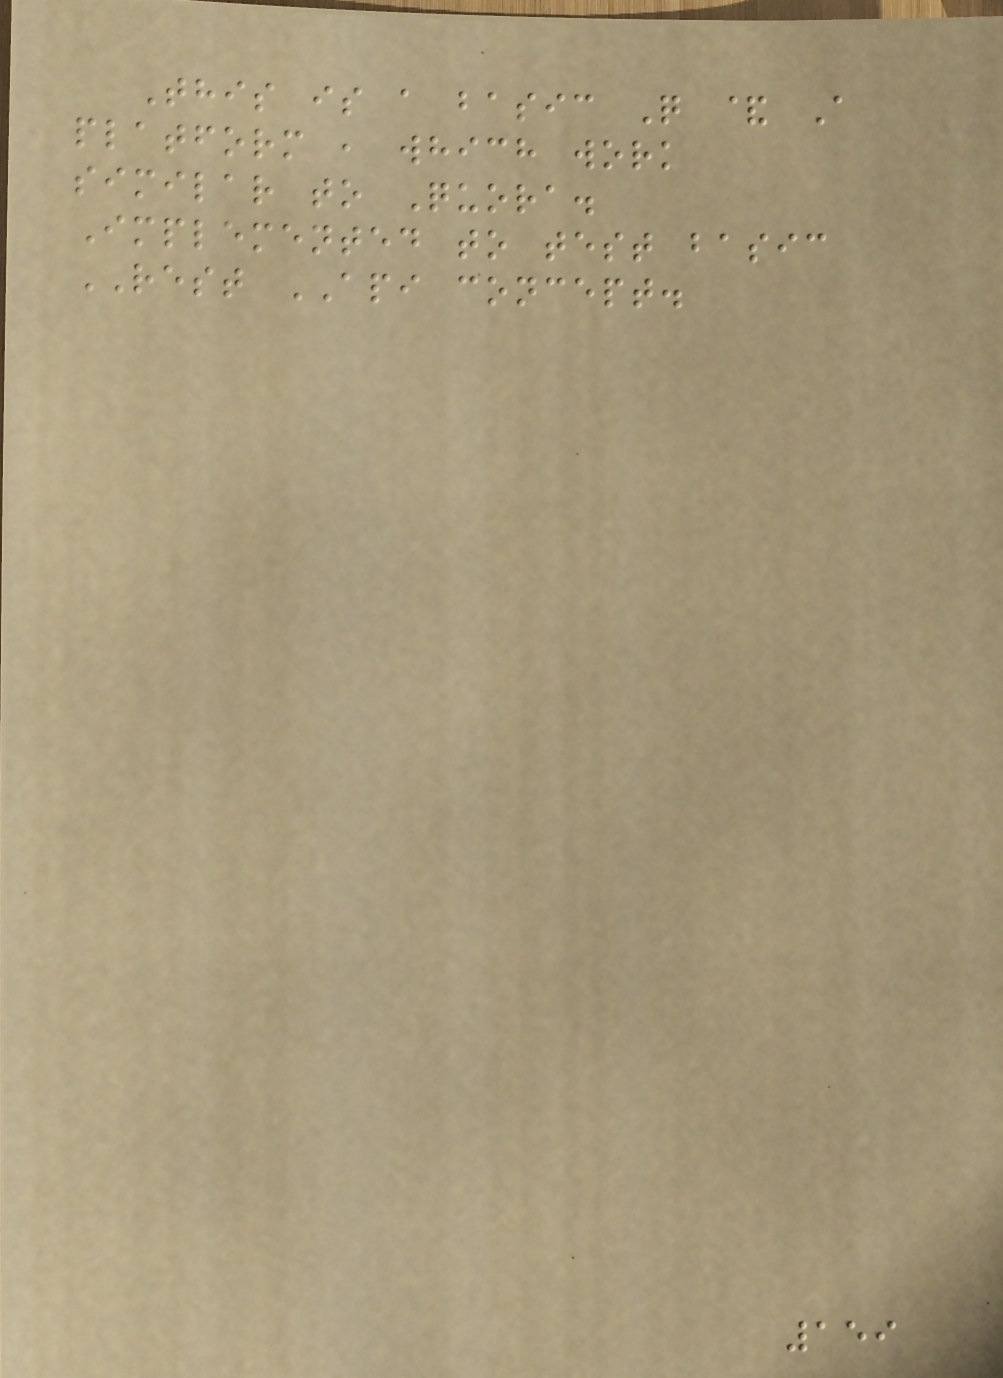This is a basic Q & A
platform , which work
similar to Quora.
Implemented to test basic
REST API concept.
159
